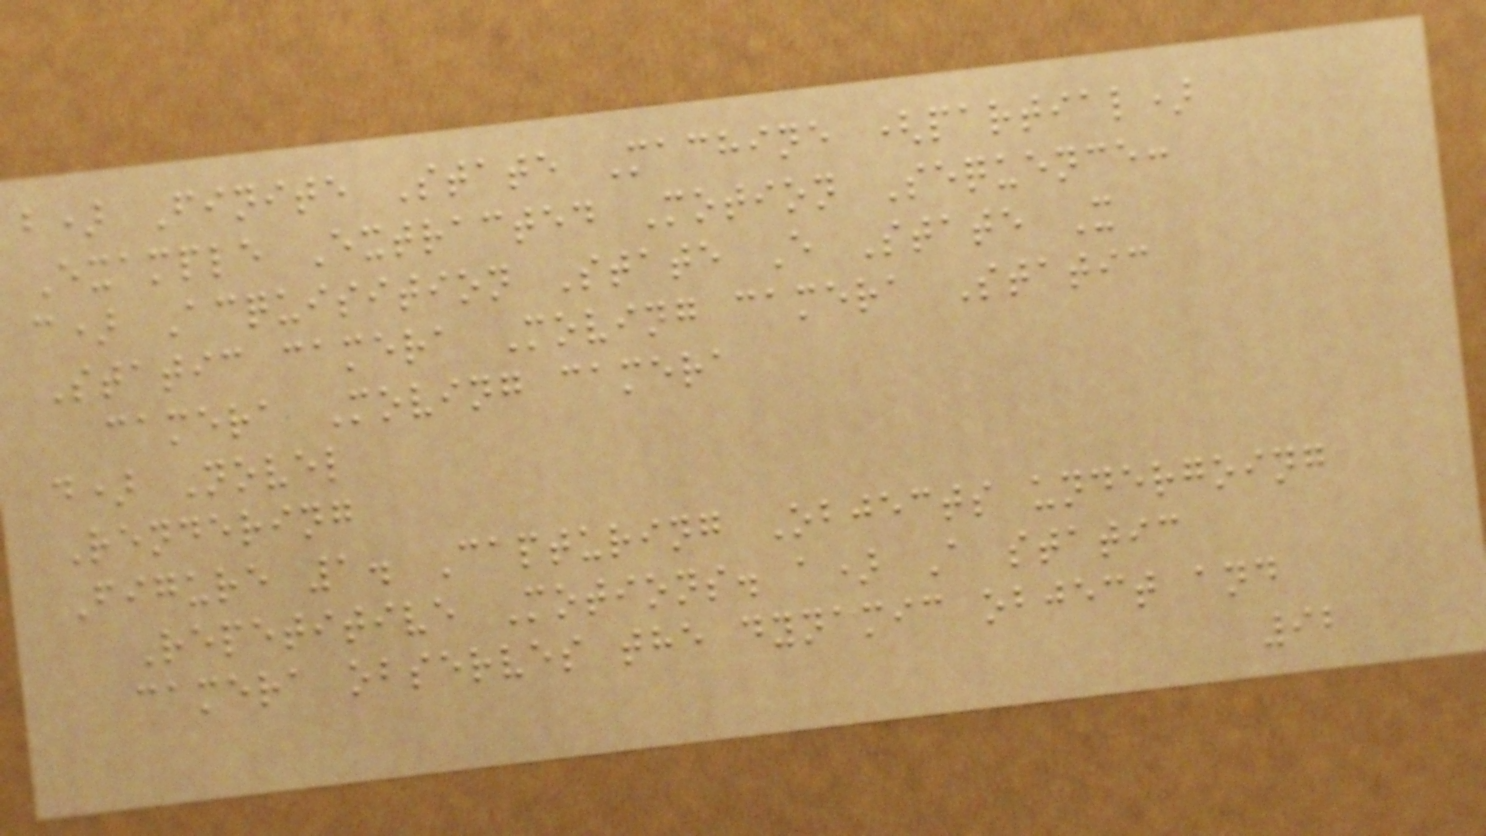b) Finite State Machine (partial)
Example Extracted Motion Sequence:
c) Acquisition State E State X
Static camera Moving camera Static
camera Moving camera
d) Novel
Rendering
Figure 1. Capturing Objects undergoing
Repetitive Motions. a) A static
camera observes the dynamic object and
92
